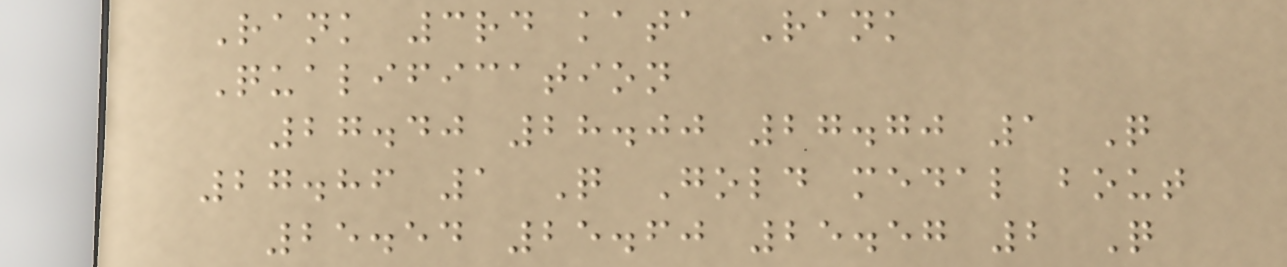Rank 3rd kata Rank
Qualification
27.40 28.00 27.70 1 Q
27.86 1 Q Gold medal bout
25.54 25.60 25.57 2 Q
